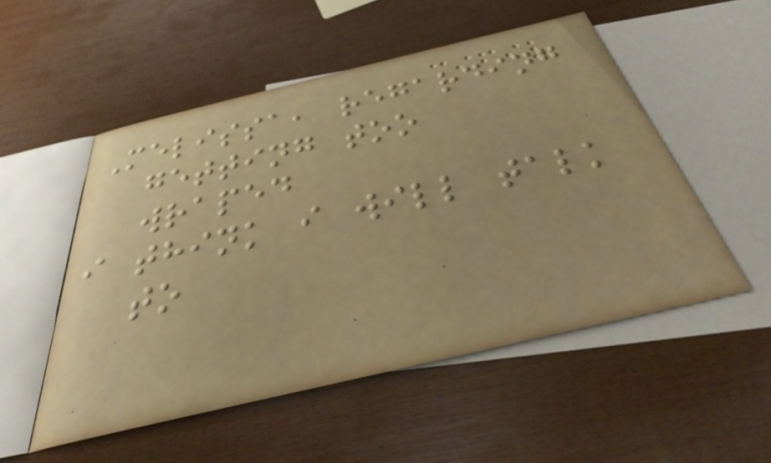Melissa, regarding
getting too
wraped
i think i will talk
to
